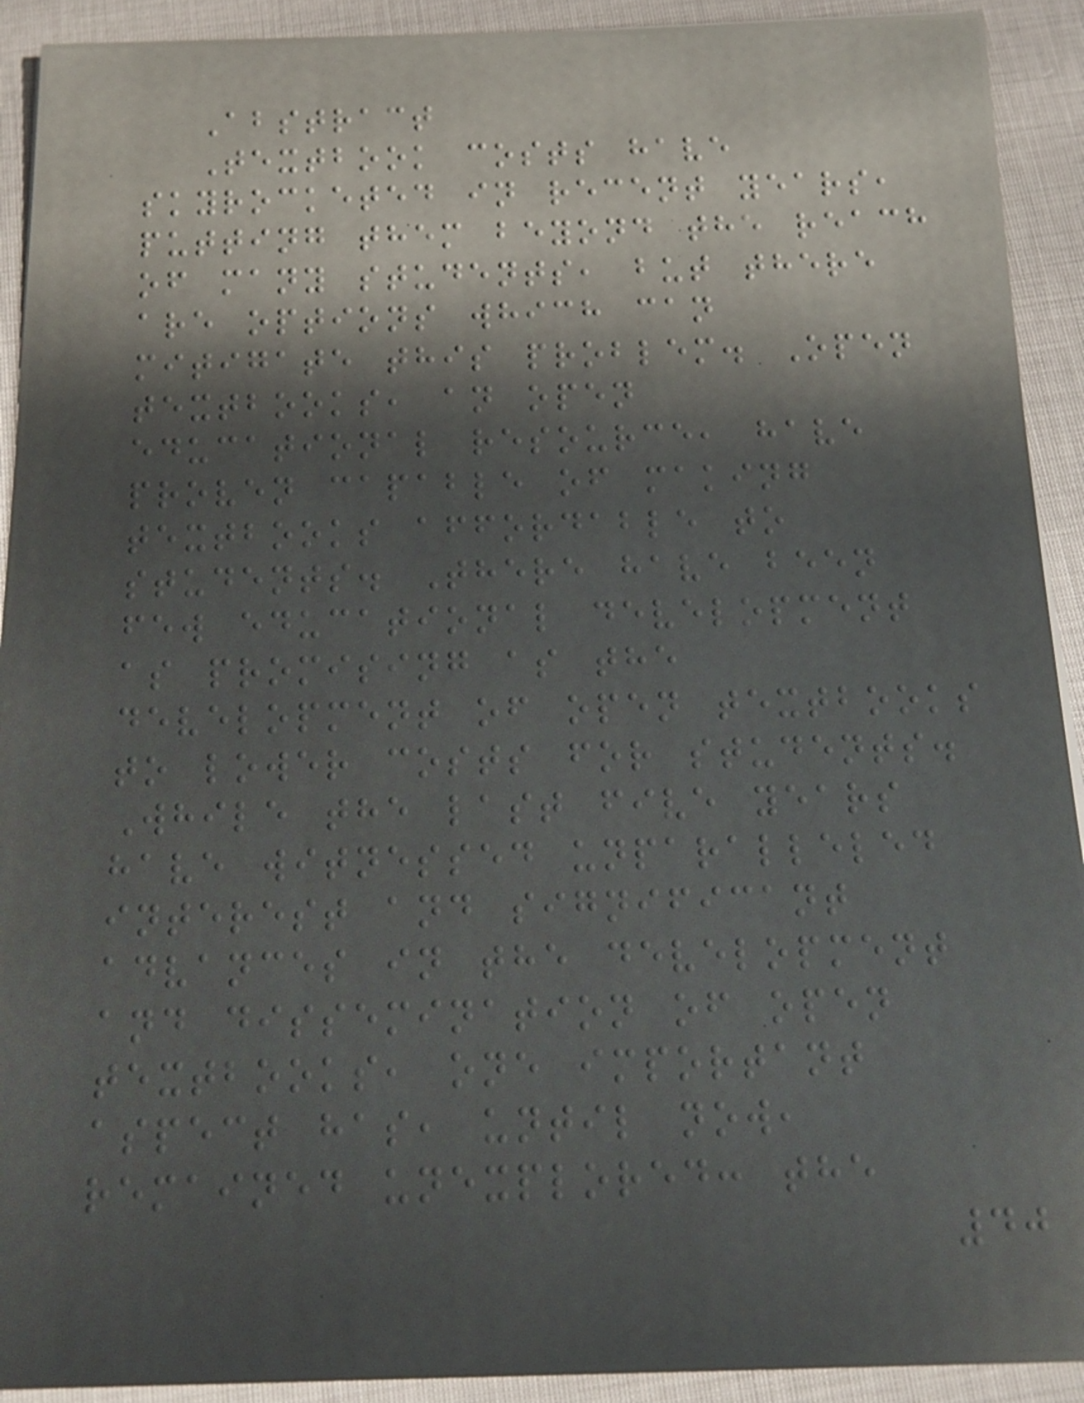Abstract
Textbook costs have
skyrocketed in recent years,
putting them beyond the reach
of many students, but there
are options which can
mitigate this problem. Open
textbooks, an open
educational resource, have
proven capable of making
textbooks affordable to
students. There have been
few educational development
as promising as the
development of open textbooks
to lower costs for students.
While the last five years
have witnessed unparalleled
interest and significant
advances in the development
and dissemination of open
textbooks, one important
aspect has, until now,
remained unexplored: the
40
